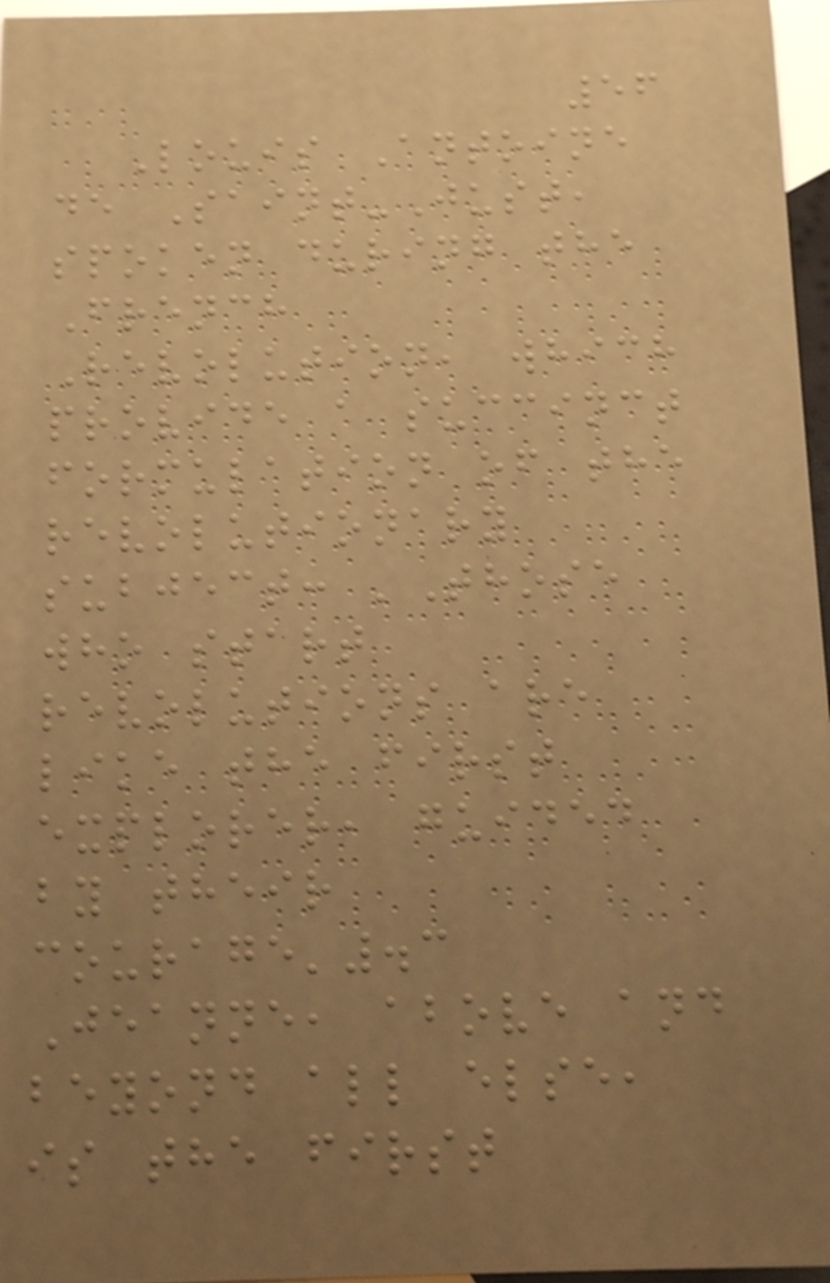56
Louis Antoine
de Saint-Just,
spoken during the
French
Revolution, which
provide a succinct
formulation of the
revolutionary
subject: 'Those
who start
revolutions are
like the first
explorer, guided
by their
courage'.3
Jeanne, above and
beyond all else,
is the first
